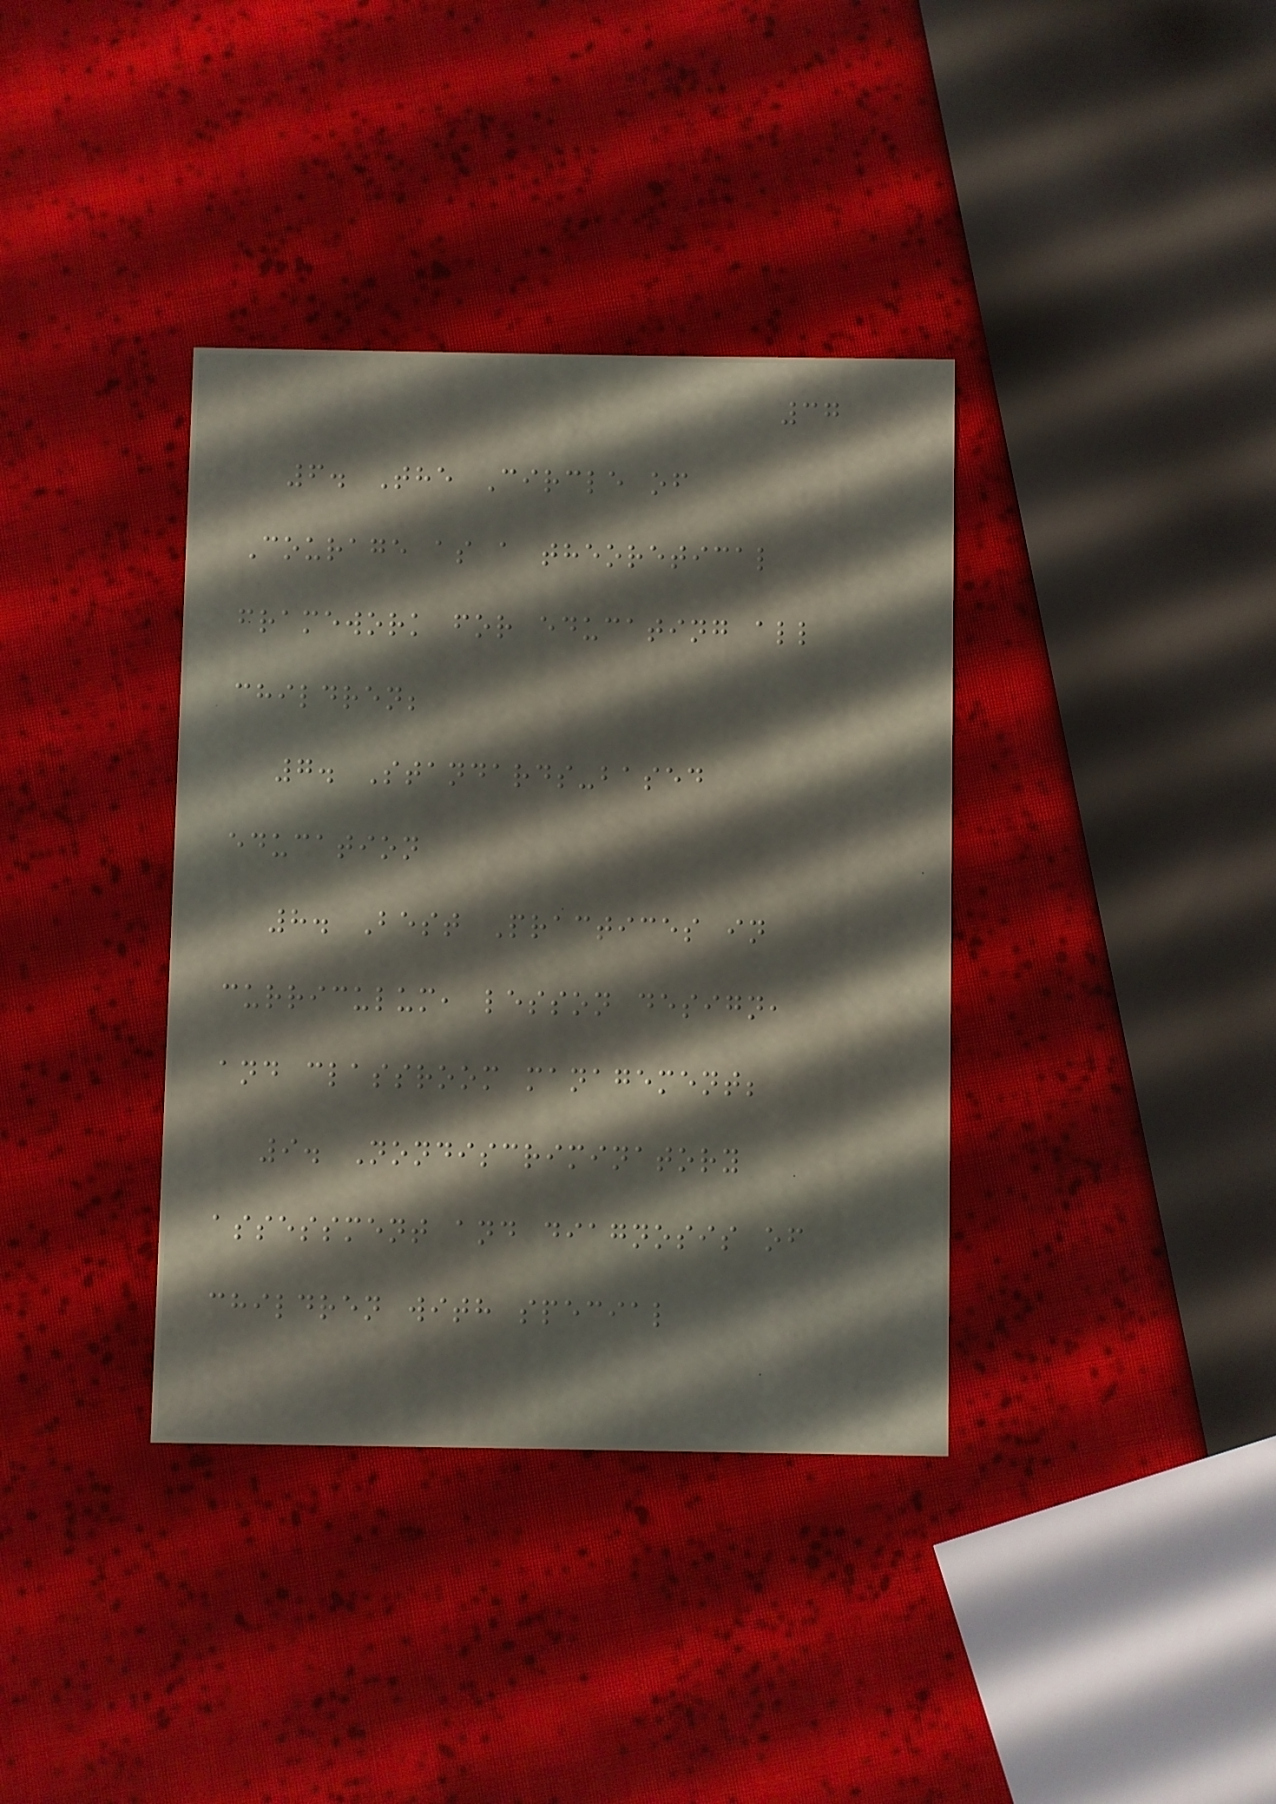37
6. The Circle of
Courage as a theoretical
framework for educating all
children;
7. Standards-based
education
8. Best Practices in
curriculum, lesson design,
and classroom management;
9. Nondiscriminatory
assessment and diagnosis of
children with special
